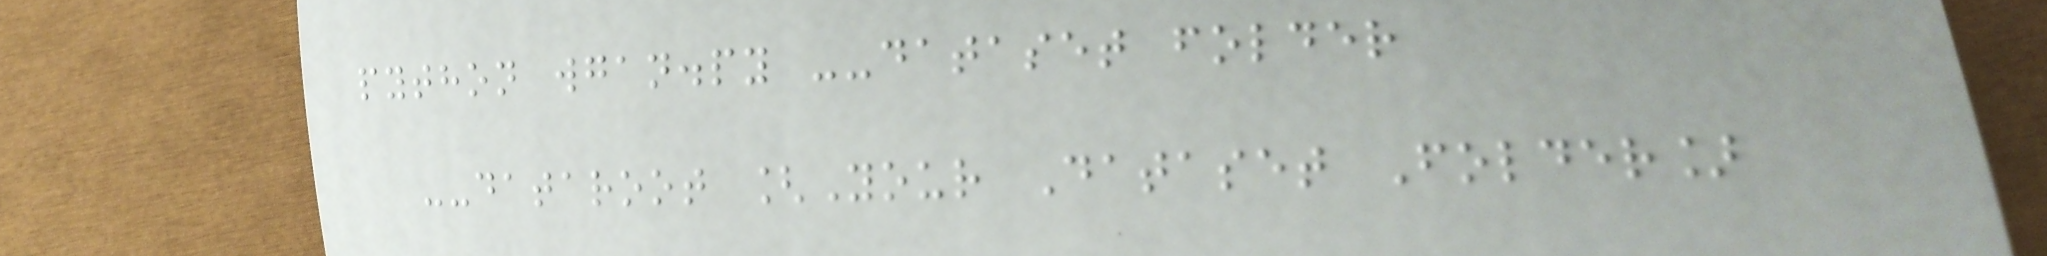python wgan.py --dataset folder
--dataroot [Your Dataset Folder]
